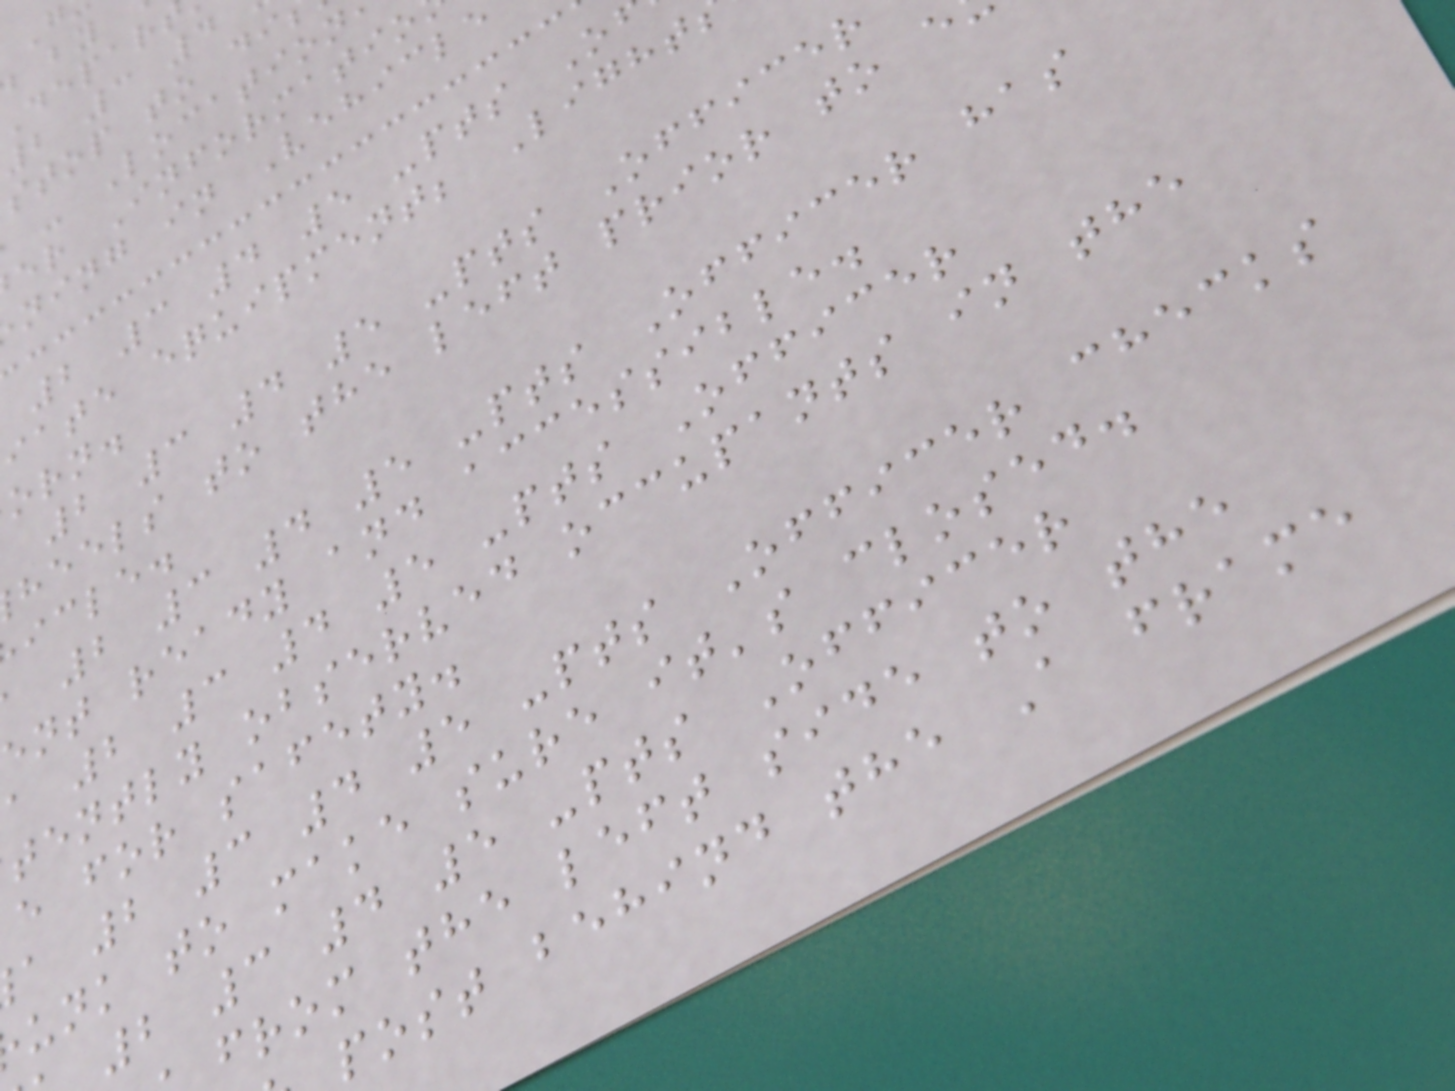stop to di
- Location
er Informatio
ning in Vehicle
2 3 4 5 -pts O
iate equipment; Light
orn.
2 3 4 5 -pts Officer
heels to the left prior to e
icle.
2 3 4 5 -pts Officer has
ent ready and accessible.
a 2 3 4 5 -pts Officer
tently observed occupants in the
e for safety.
a 2 3 4 5 -pts Officer checks
unk to make sure it's closed.
2 3 4 5 -pts Officer
from the left side to the
post behind the A frame
